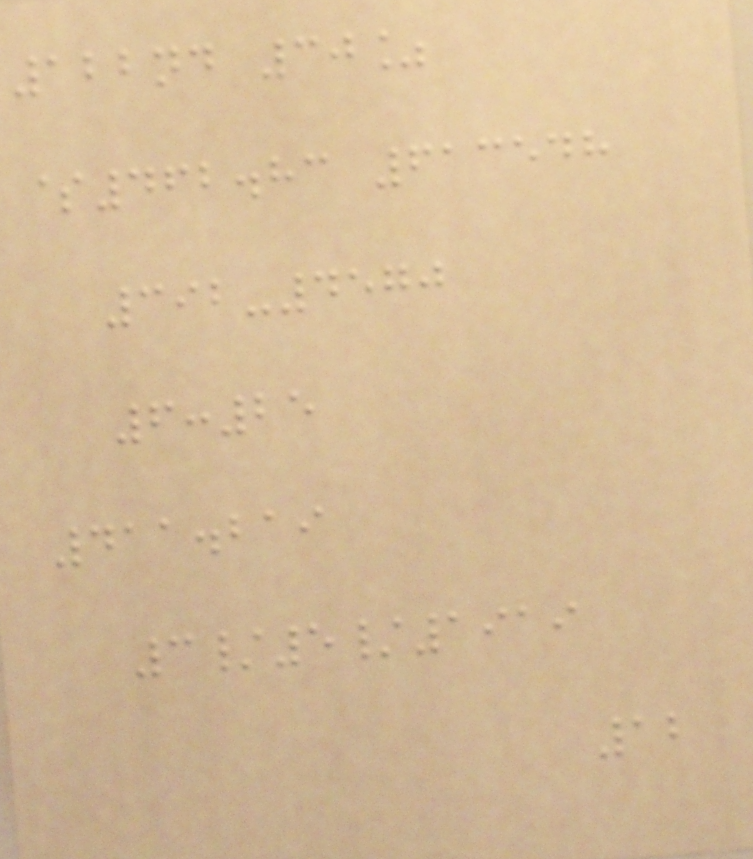122nd 30%
$462.83 613548
392-4570
6:25
411.219
3/5/1919
12
